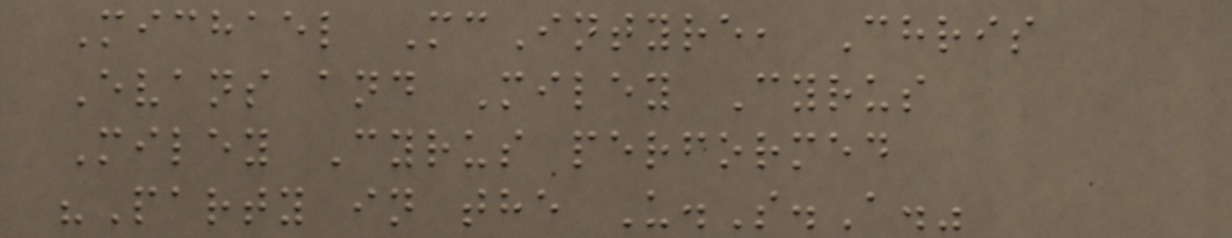Michael McIntyre, Chris
Evans and Miley Cyrus
Miley Cyrus performed
"Party in the U.S.A."
